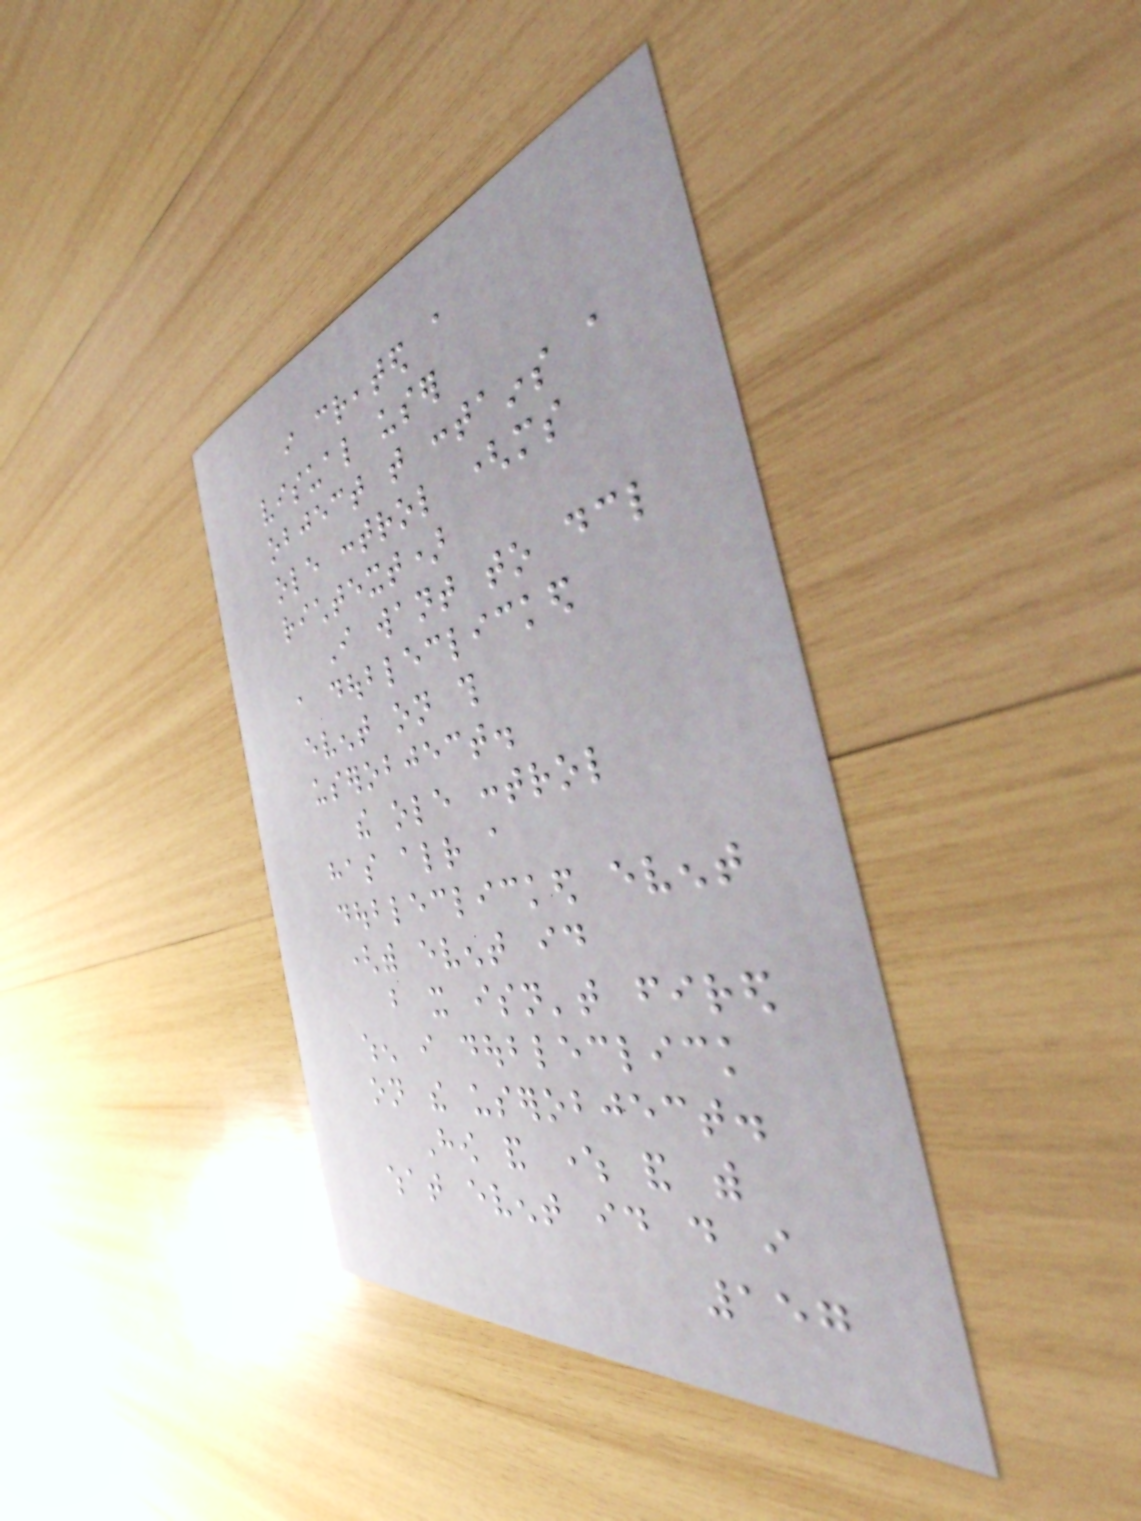i created a
visual user
object that contains a
ole control (ms
richtext)
I want to declare
a doubleclicked
event on this
userobject.
the ole control
has already a
doubleclicked event
(with event id
but it isn't fired
when i doubleclick
on the userobject.
How and where and with
what event id do i
157
